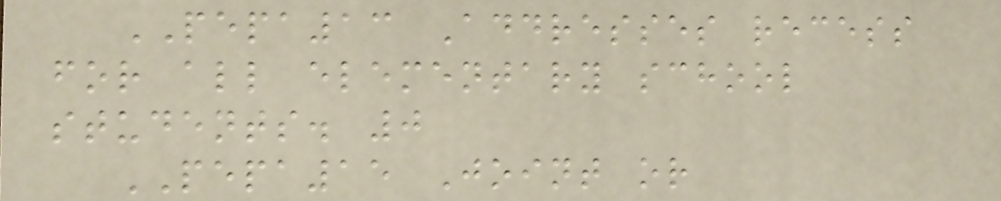PEPA13 Addresses recess
for all elementary school
students. 0
PEPA15 Joint or
